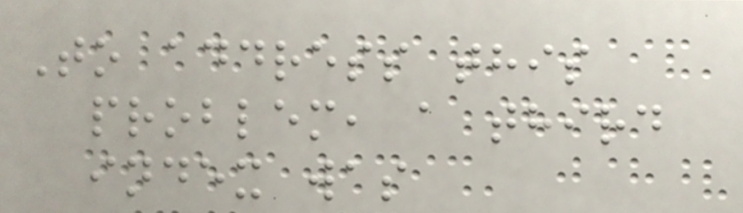To address this
problem, a third
index was
